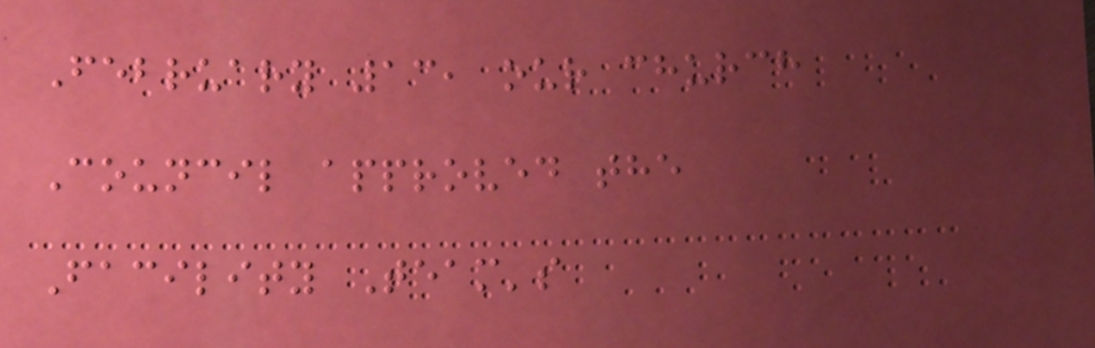February 13, our church
Council approved the
Facility Team's
